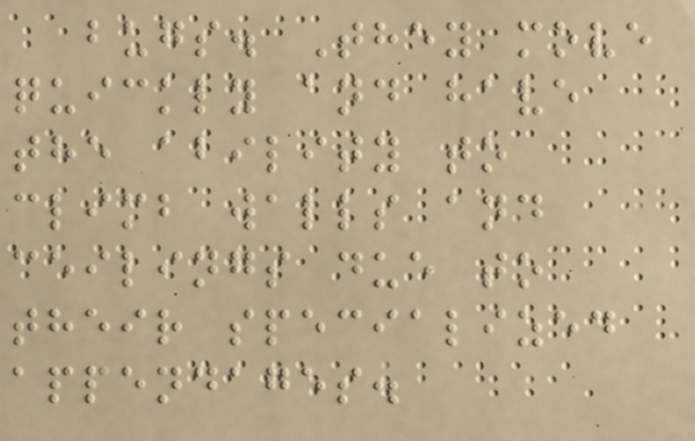bugs. They move
quickly and have
the ability to
climb walls and
ceilings due to
their specialized
appendages.
